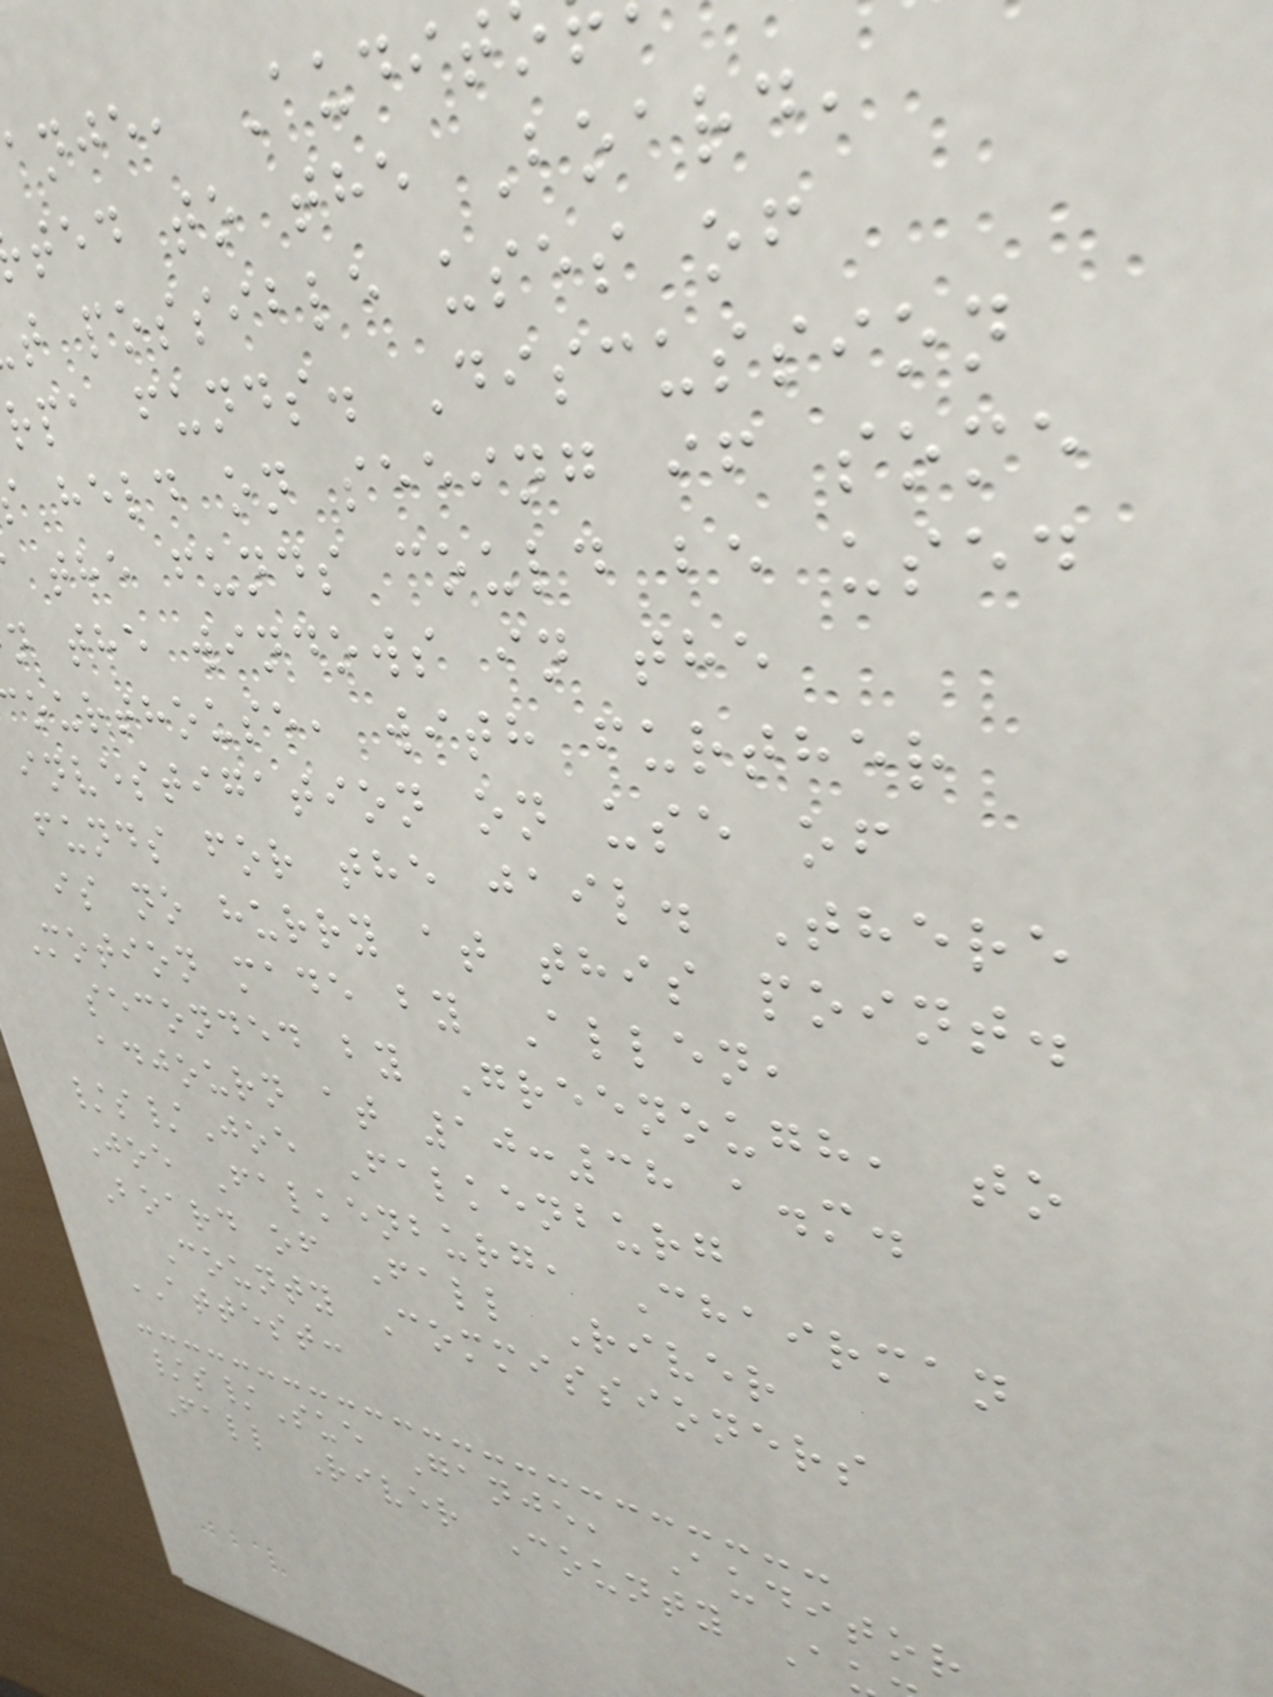anje, Audit
ted to the Board,
t possible uses of
rpa funds. Discussion
held on seeing if some
the funds could be used
n the windows in the
ourthouse, with further
investigation on use of
funds for the jail. There
is no hurry at this point.
Motion made by Allen,
seconded by Greenough, to
adjourn at 10:38 a.m.
/s/Joe Falkenburg
Joe Falkenburg, Chairman
Board of Fall River
County Commissioners
ATTEST:
/s/Sue Ganje, Auditor
Fall River County A
